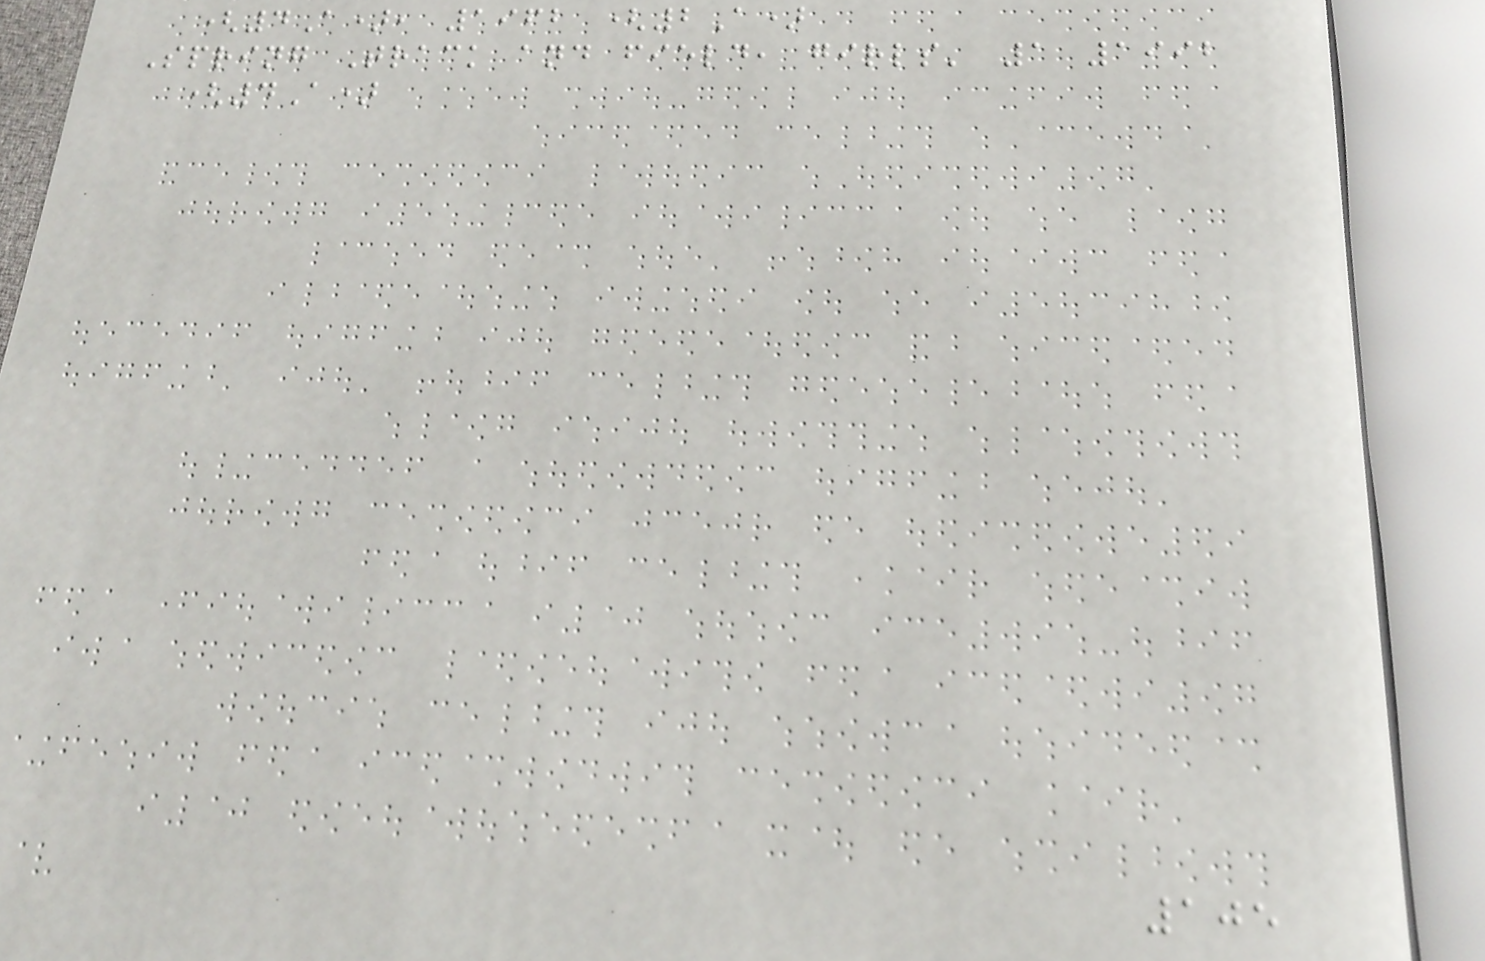(4A), 1962 (2A)
Spring Track and field, girls' 1 1992
(4A)
105
